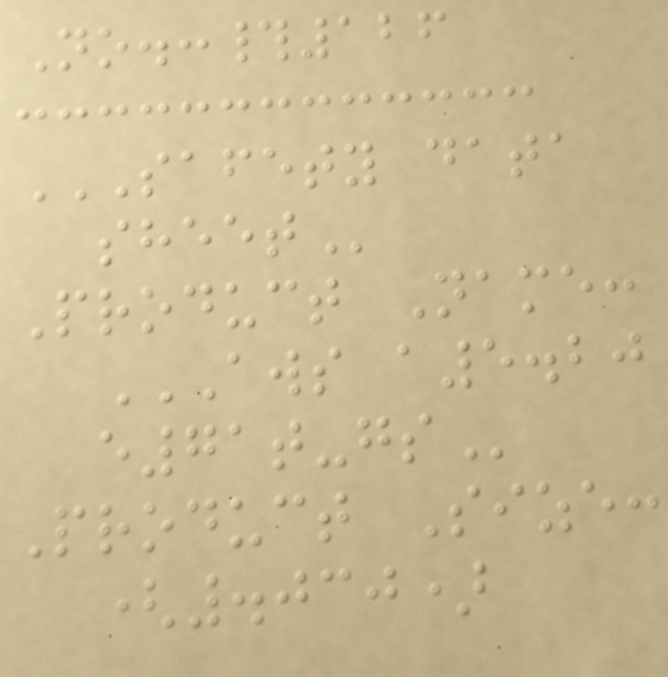No.:#126
SAFETY DATA
SHEET
Product Name:
AWS A5.20
E71T-GS
Product Size:
(.030)
